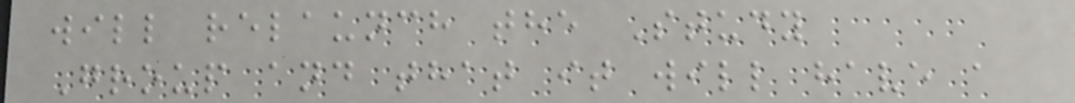will relaunch the Study
Group and that it will have a
